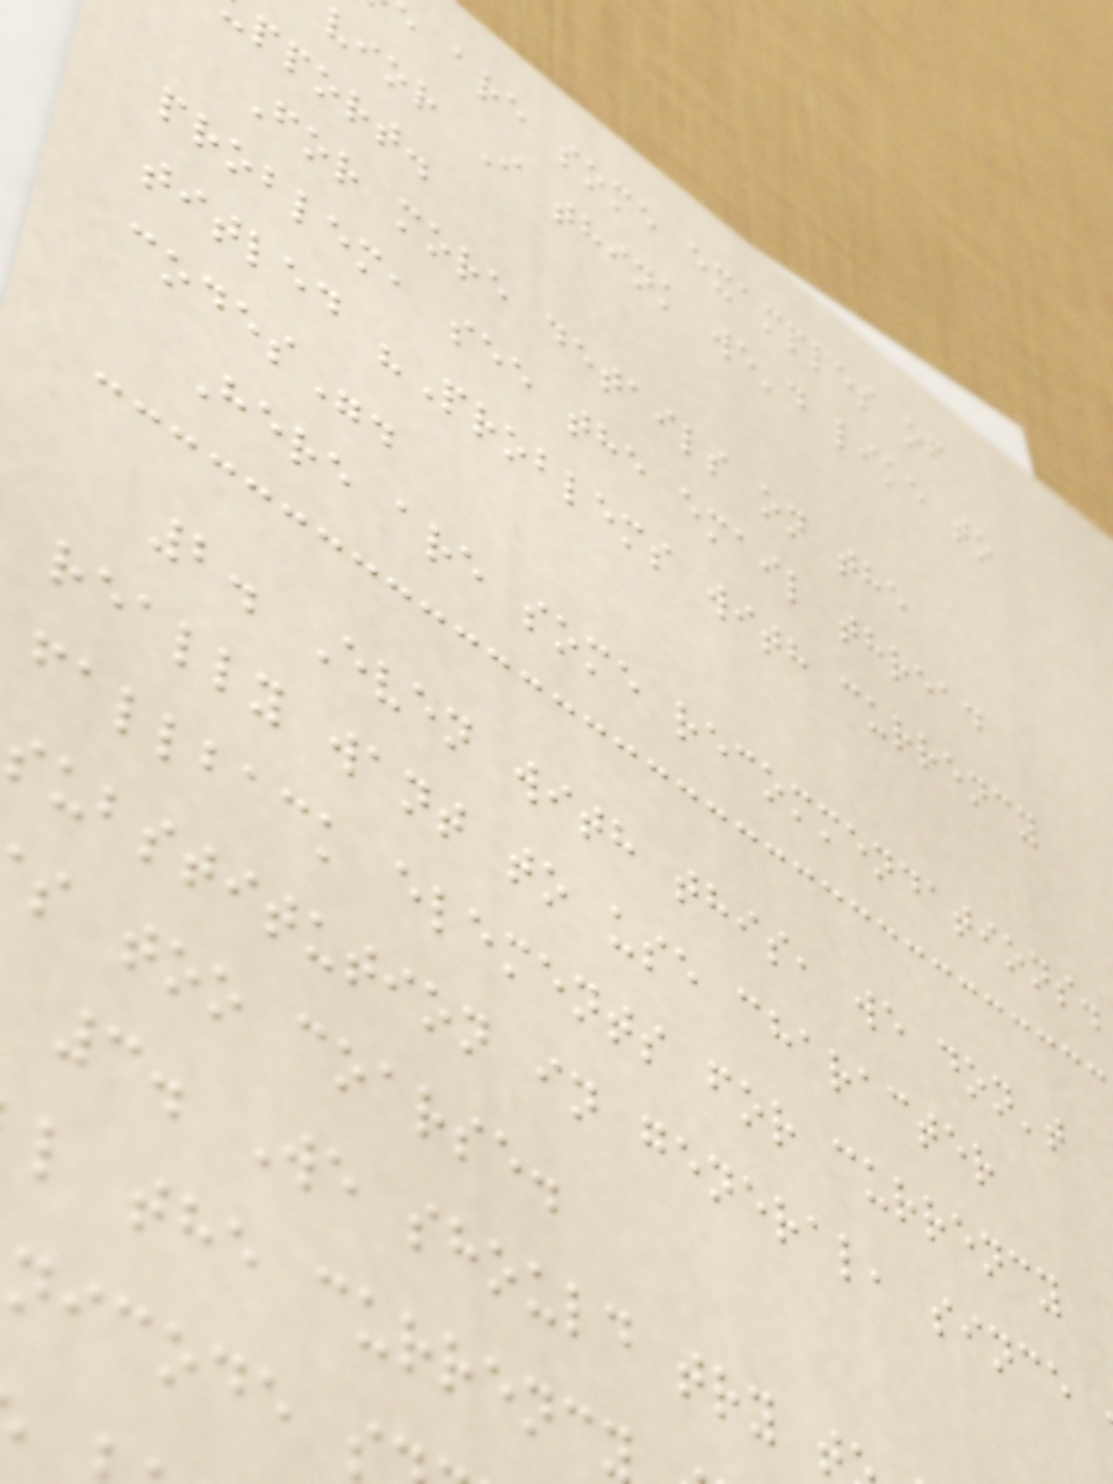are some examples of
vior I think we'd like to
pport.
For more details on the
problem, see the email thread
titled "Problems with currency
codes".
Here are some recommendations.
2. Even with this, we don't
really want to use character
fallback elements for currency
substitution in general, since
s too coarse.
3. We should try t
l the currency
